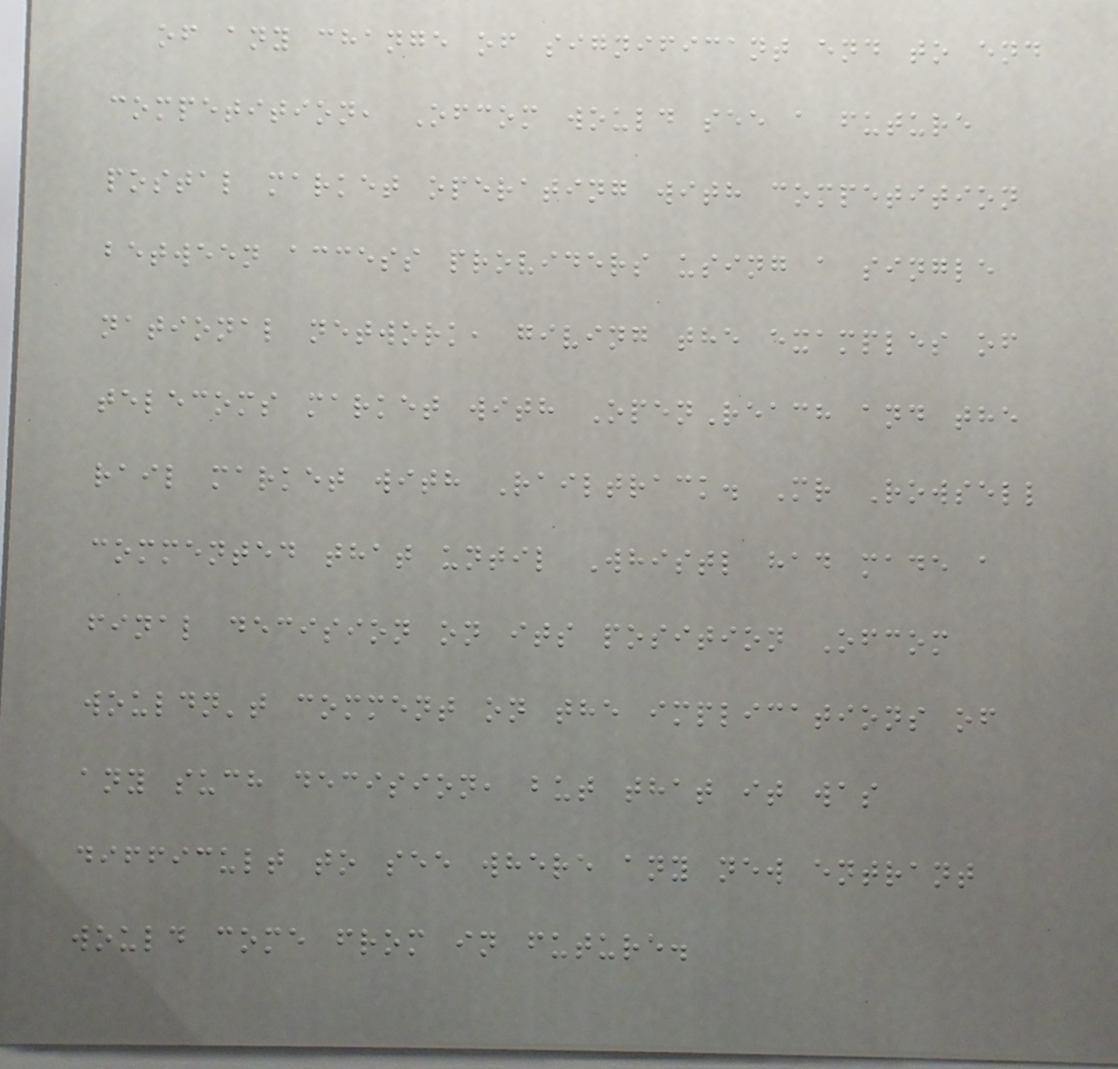of any change of significant end to end
competition, Ofcom would see a future
postal market operating with competition
between access providers using a single
national network, giving the examples of
telecoms market with OpenReach and the
rail market with Railtrack. Mr Rowsell
commented that until Whistl had made a
final decision on its position Ofcom
wouldn't comment on the implications of
any such decision, but that it was
difficult to see where any new entrant
would come from in future.
